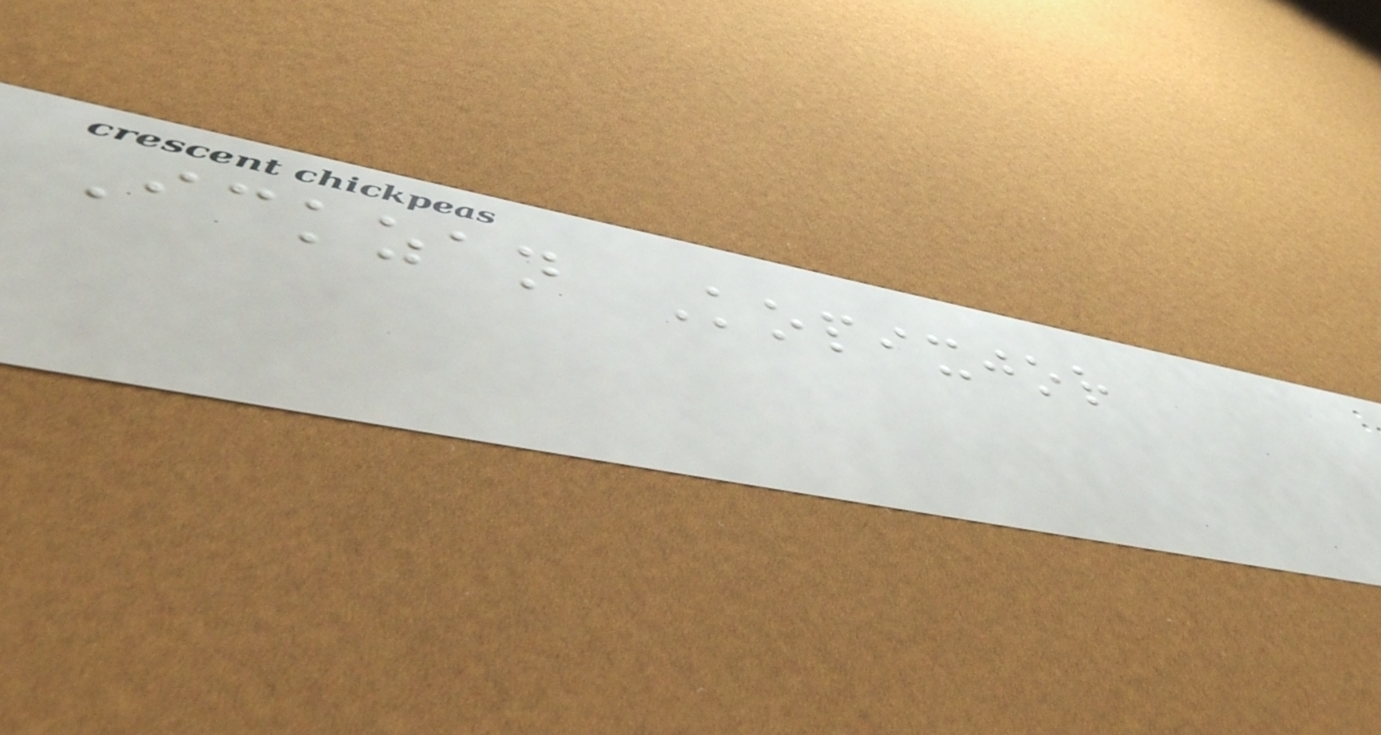Ickzan Kopixjor
